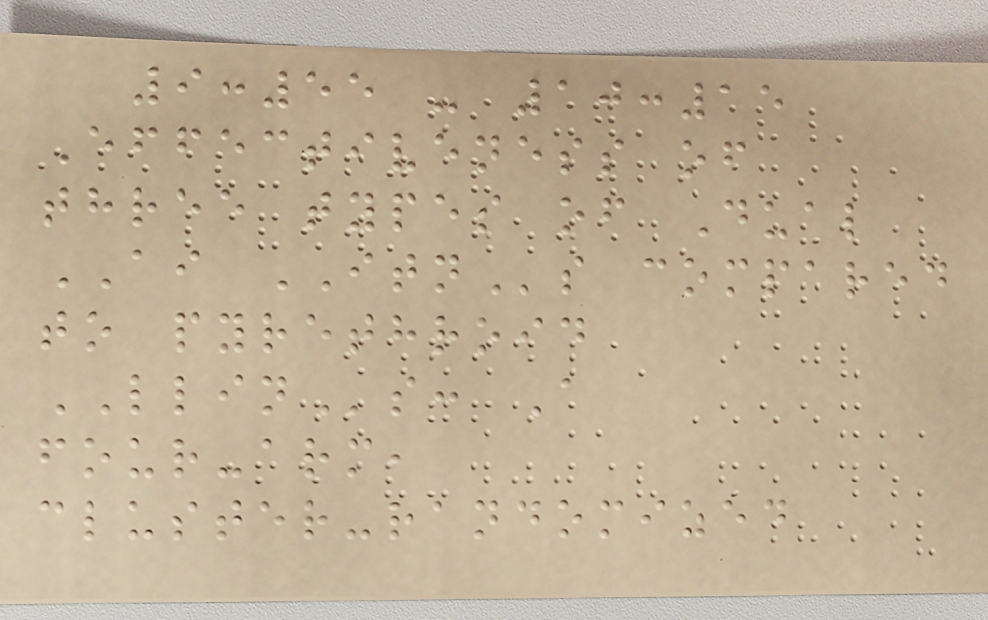9:55 - 10:15
Effectiveness of
three types of Dual
AI ITNs compared
to pyrethroid
LLINs: A
four-arm,
cluster-randomized
